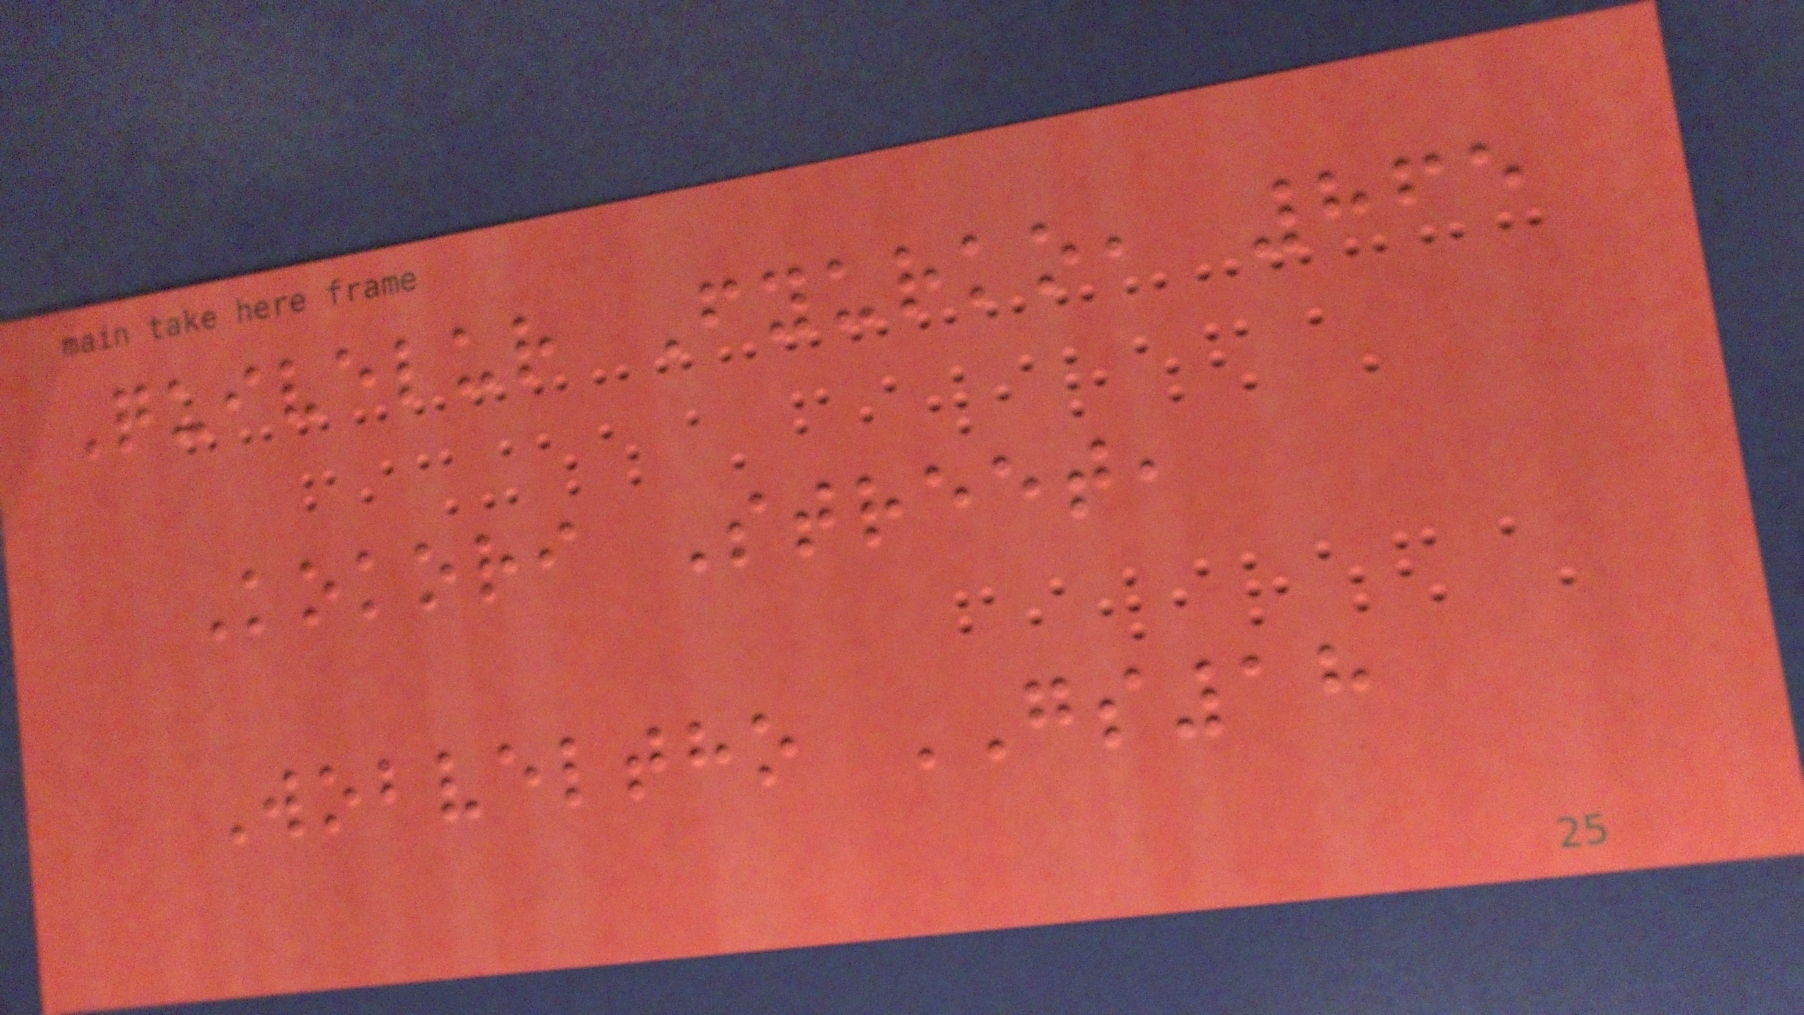Quivelur Fyurko, 865
Kokori Street,
Wobveltho GS18
